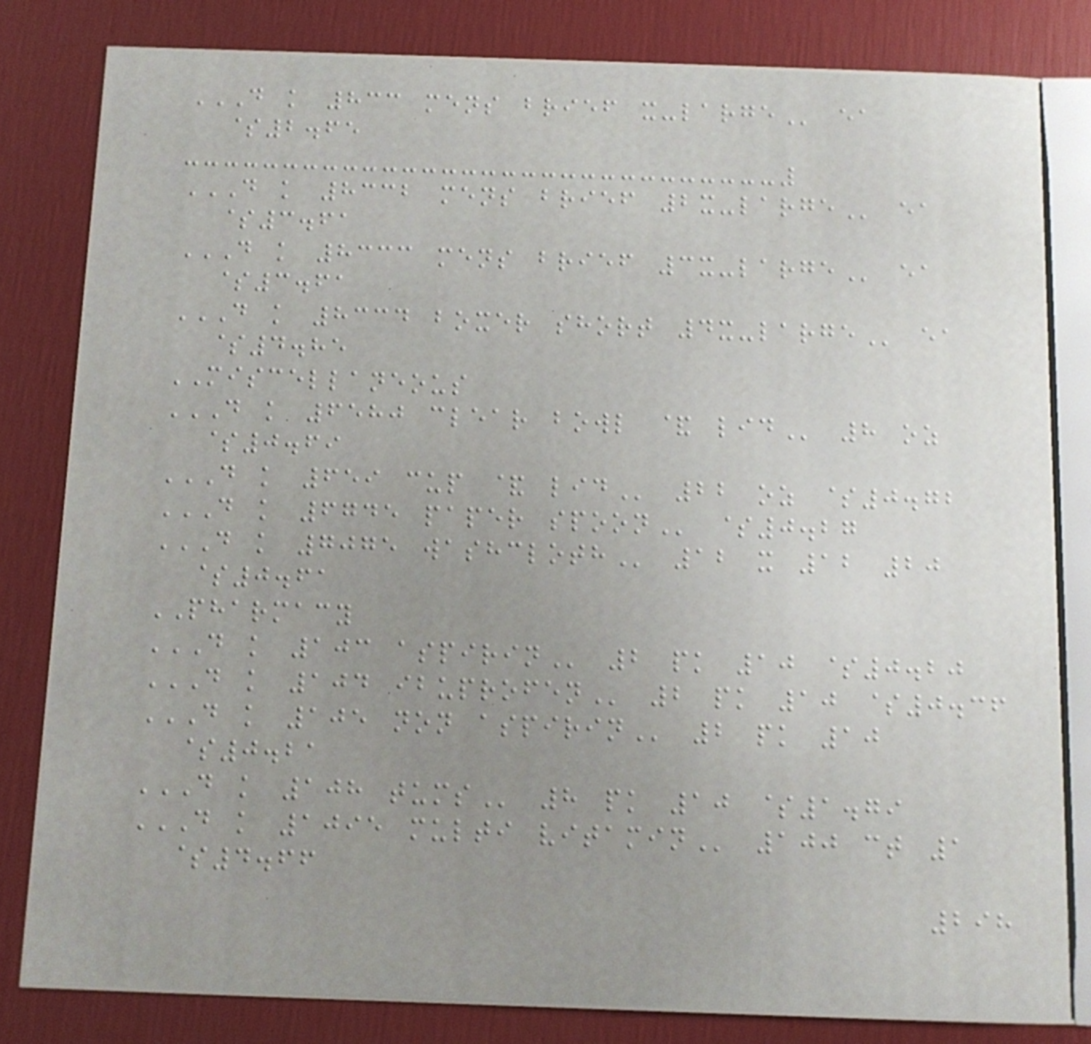D K 833 MENS BRIEF X-LARGE ea
$2.65
D K 8332 MENS BRIEF 2X-LARGE ea
$3.61
D K 8333 MENS BRIEF 3X-LARGE ea
$3.61
D K 8334 BOXER SHORT 4X-LARGE ea
$4.85
MISCELLANEOUS
D K 6580 CLEAR BOWL & LID 8 oz
$0.69
D K 659 CUP & LID 22 oz $0.72
D K 6745 PAPER SPOON $0.27
D K 7075 WASHCLOTH 12 x 12 20
$0.61
PHARMACY
D K 103 ASPIRIN 2 pk 10 $0.20
D K 104 IBUPROFEN 2 pk 10 $0.36
D K 105 NON ASPIRIN 2 pk 10
$0.21
D K 108 TUMS 8 pk 10 $1.79
D K 1095 MULTI VITAMIN 100 ct 1
$4.66
298
